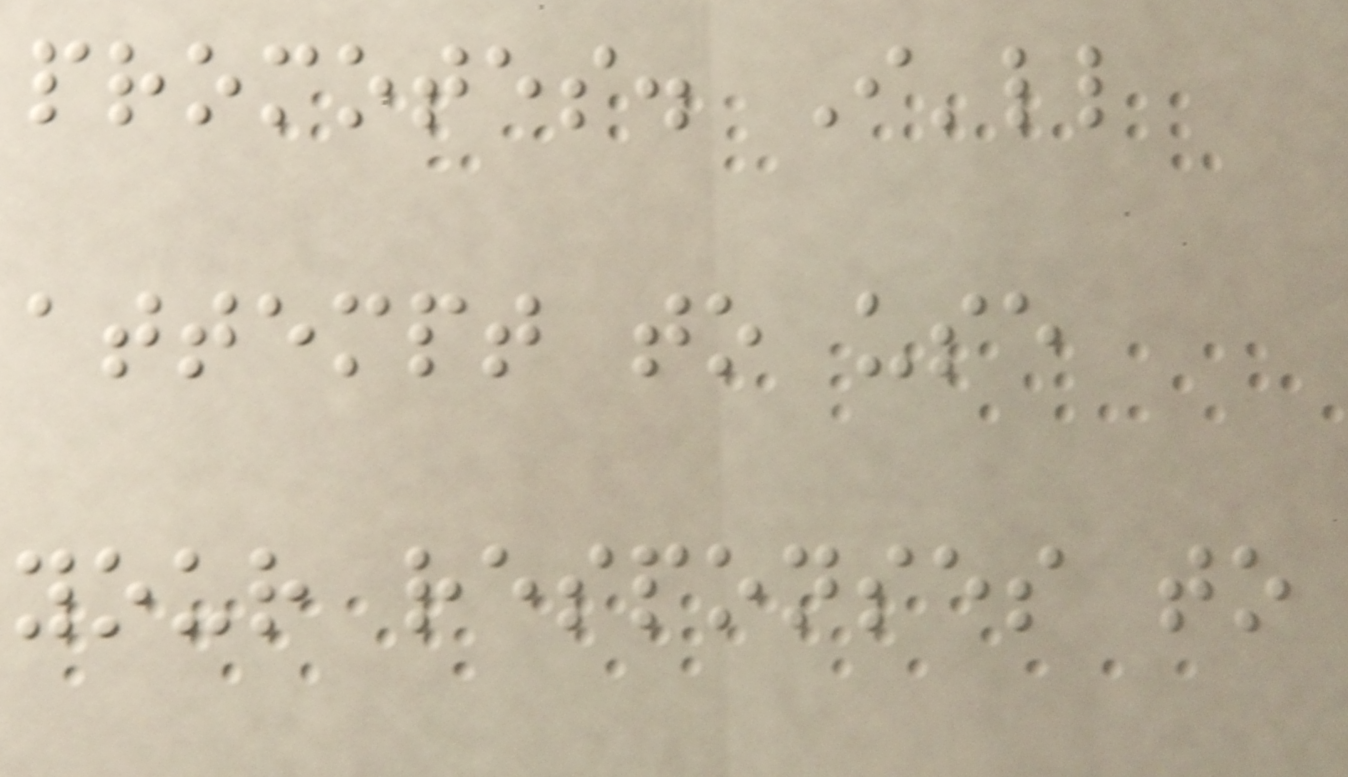promotes. I'll
attempt to use
your responses to
